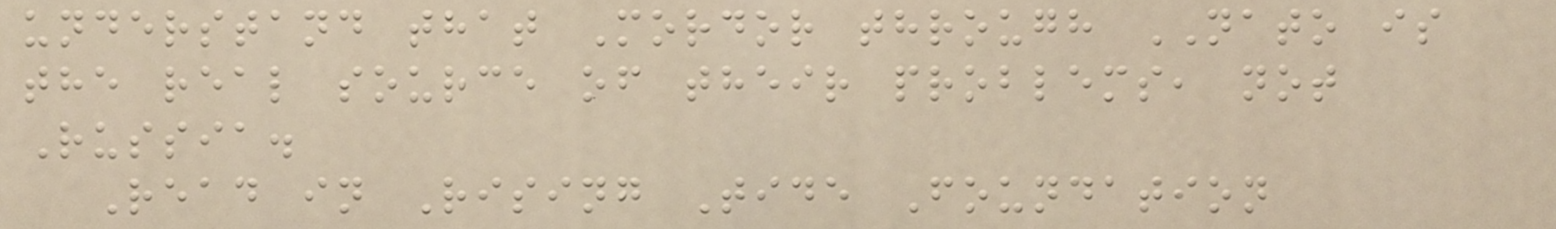understand that Mordor through NATO is
the real source of their problems, not
Russia.
Read in Rising Tide Foundation
